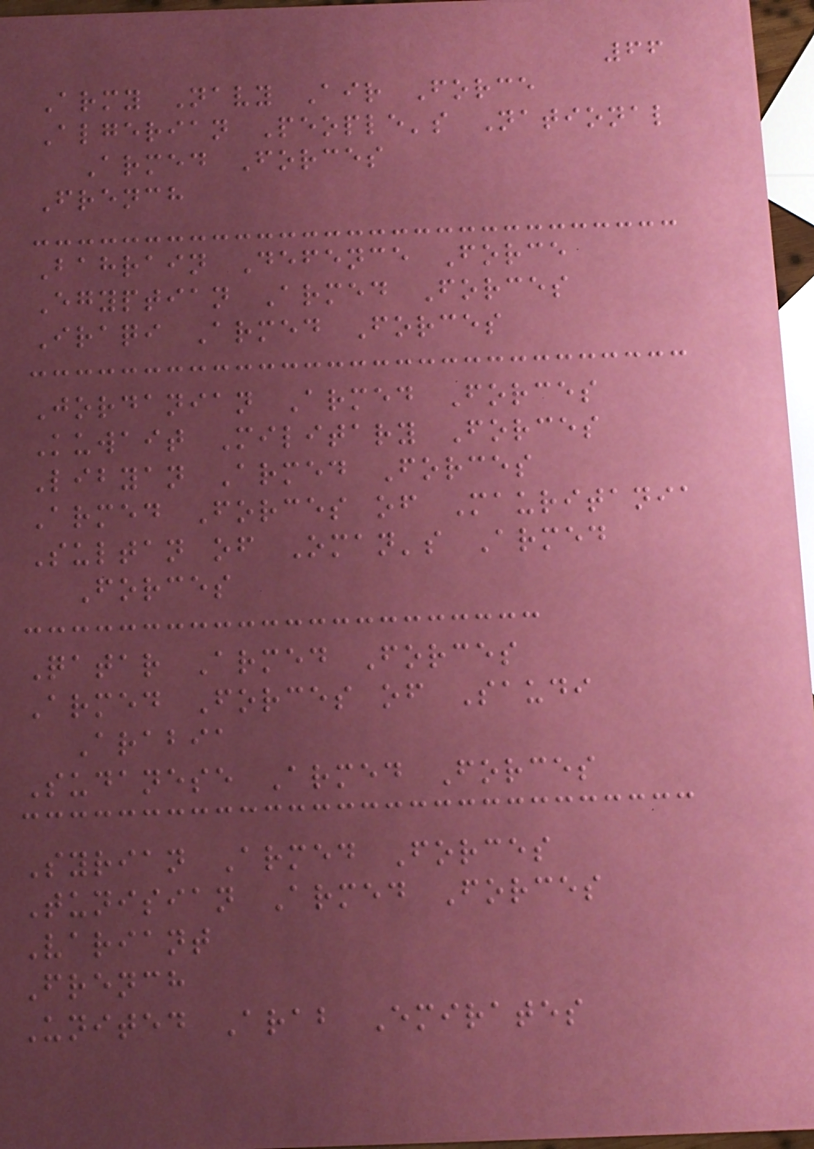66
Army Navy Air Force
Algerian People's National
Armed Forces
French
Bahrain Defence Force
Egyptian Armed Forces
Iraqi Armed Forces
Jordanian Armed Forces
Kuwait Military Forces
Libyan Armed Forces
Armed Forces of Mauritania
Sultan of Oman's Armed
Forces
Qatar Armed Forces
Armed Forces of Saudi
Arabia
Sudanese Armed Forces
Syrian Armed Forces
Tunisian Armed Forces
Variant
French
United Arab Emirates
